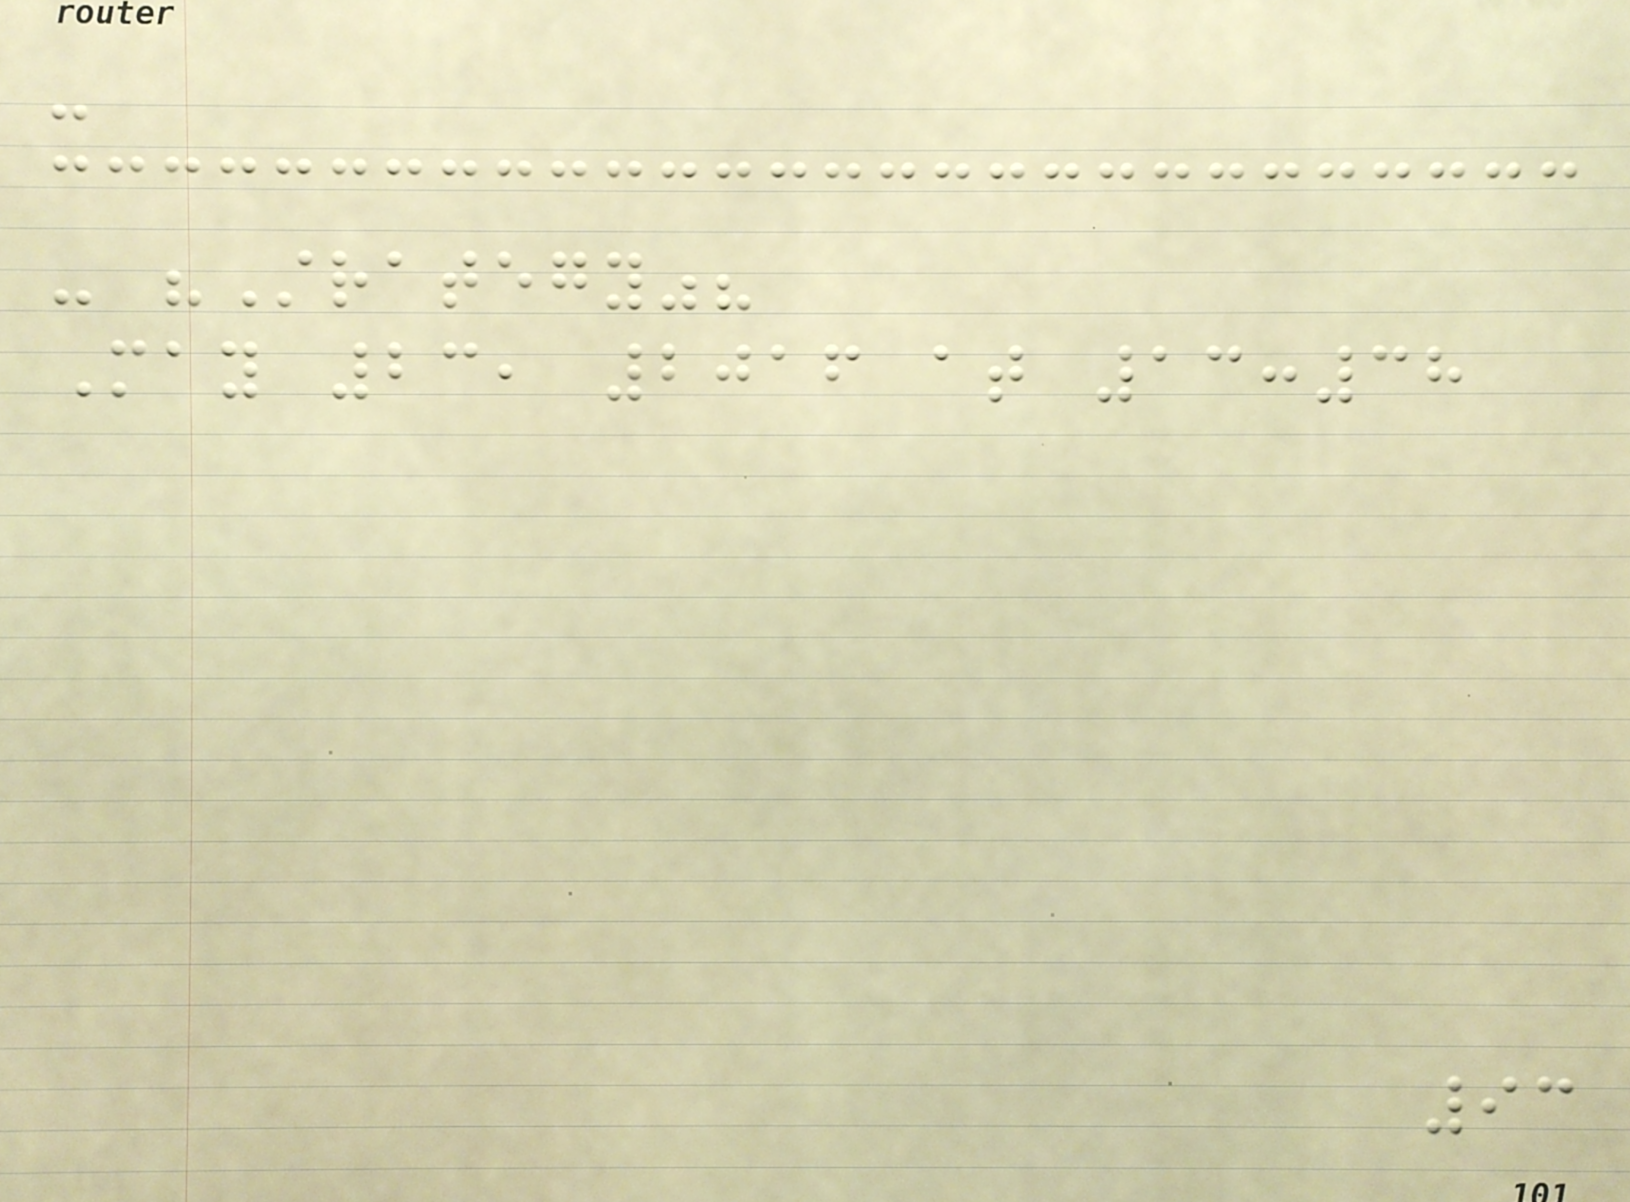-
- "Strategy"?
May 23, 2016 at 13:38
93
